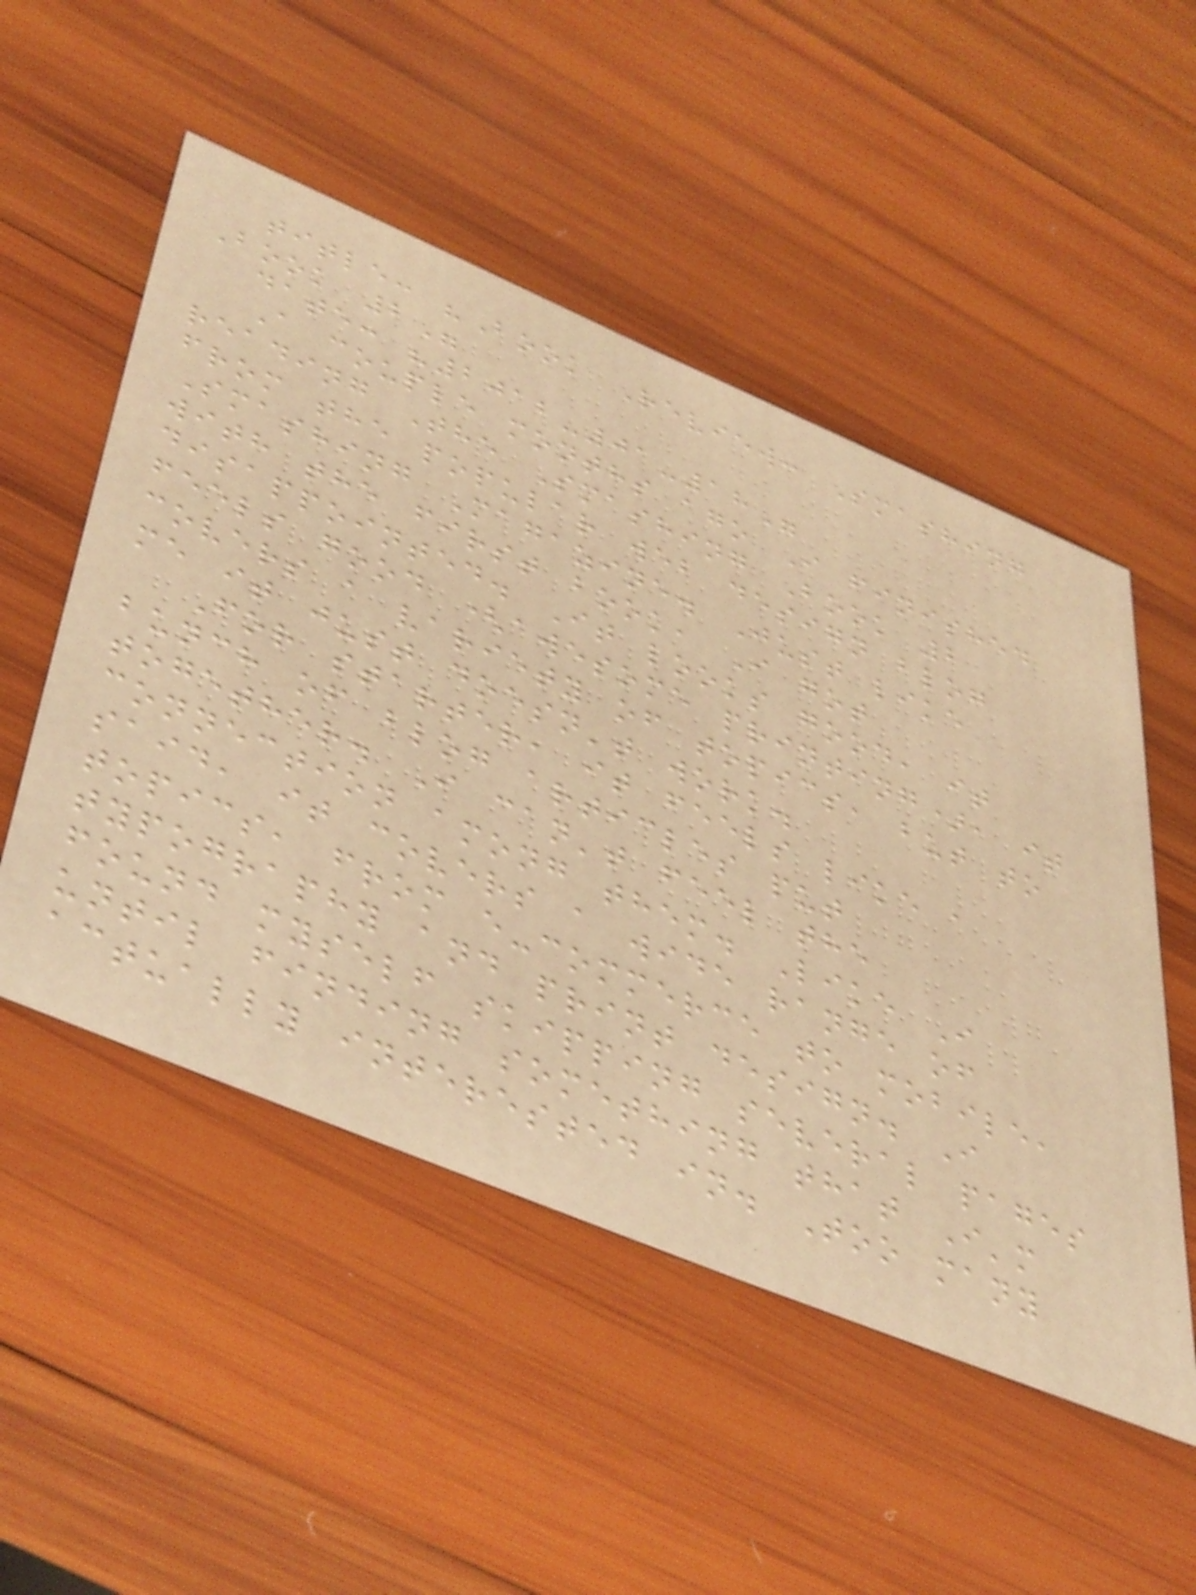title: "Book Review: Smashing
Book 2"
date: "2012-01-18"
A couple months ago I finished
reading The Smashing Book 2
from the popular web design blog
Smashing Magazine. Just like
with the first book, I got
disappointed. It looks good, it
feels good (awesome printing), it
covers a variety of topics, but to
me it just doesn't work.
For starter, it feels like a
bunch of blog articles put
together. I can't feel the
connection among them. Like I
said, it covers a wide range of
topics, from e-commerce to mobile,
typography and print design. I
found myself skipping several pages
until finding something that I'm
actually interested in. Too many
